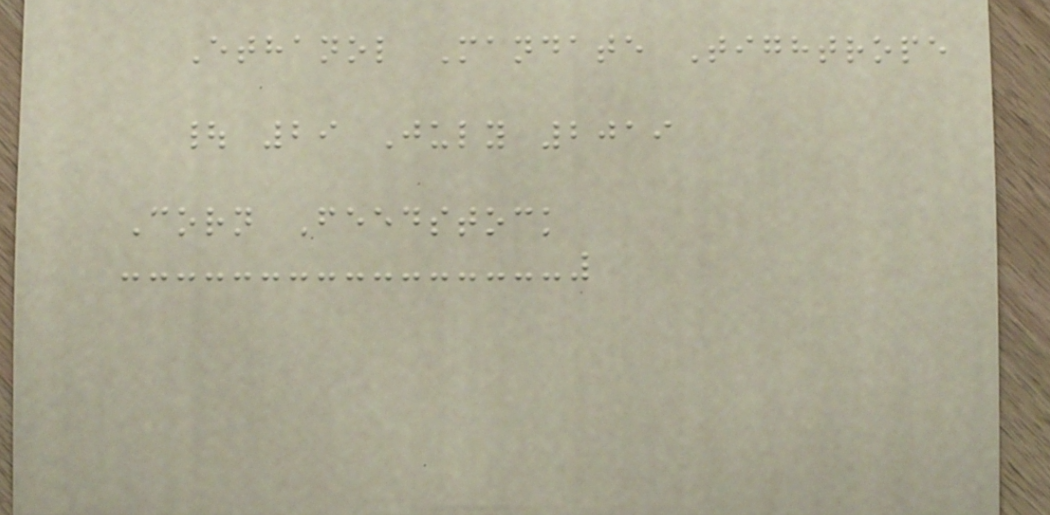Ethanol Mandate Tightrope
| 29 July 2019
Corn Feedstock
